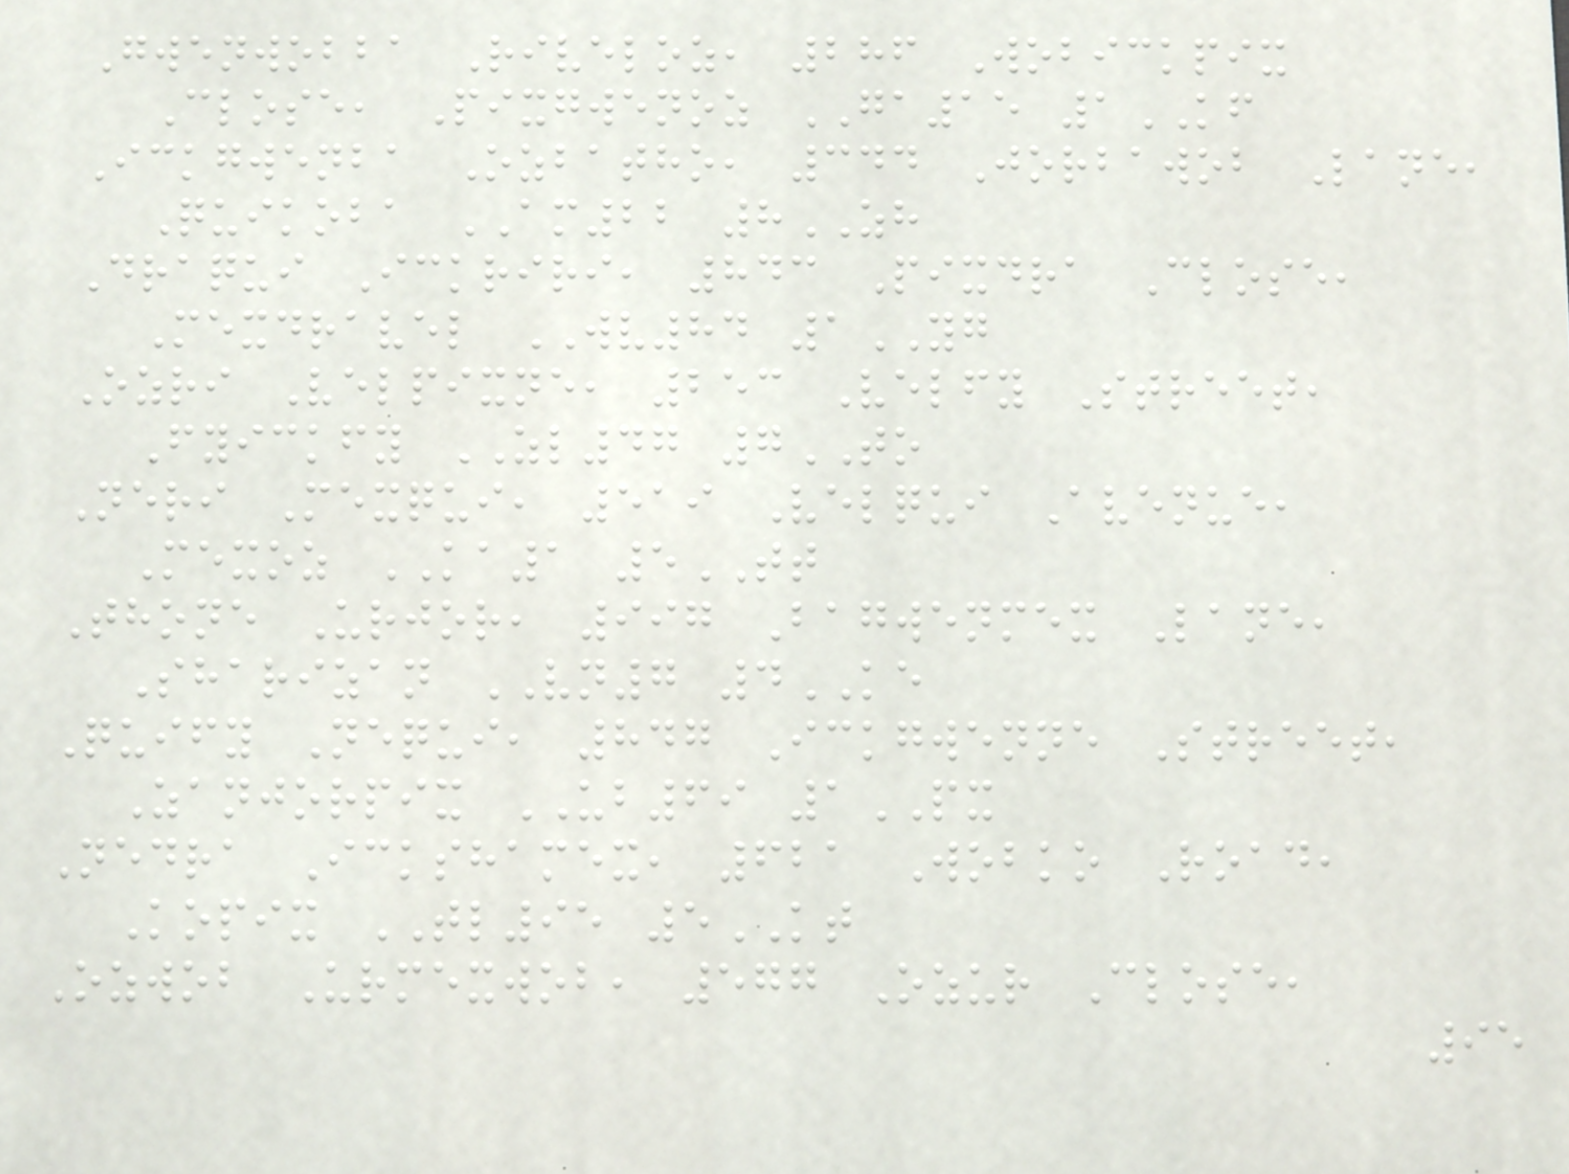Gwenwobba Riveloz, 286 Wobickpix
Close, Pixgwenoz GA15 1KF
Ickgwenba Ozbatho, 344 Jorbawob Lane,
Quikoba AM22 8ZH
Draqui Ickriri, 843 Pixdra Close,
Mexdravel WV84 1YG
Ozri Velpixne, 253 Velfy Street,
Fyickfy ZL47 7TO
Neri Mexqui, 519 Velqui Avenue,
Mexoz KA1 5TT
Thone Urjor, 997 Bagwenmex Lane,
Sharizan VN7 4KE
Quify Nequi, 847 Ickgwenne Street,
Zanjorpix UB69 1PX
Nedra Ickshamex, 621 Wobko Road,
Kopix TL95 5KT
Ozwob Urmexwob, 577 Ozur Close,
95
